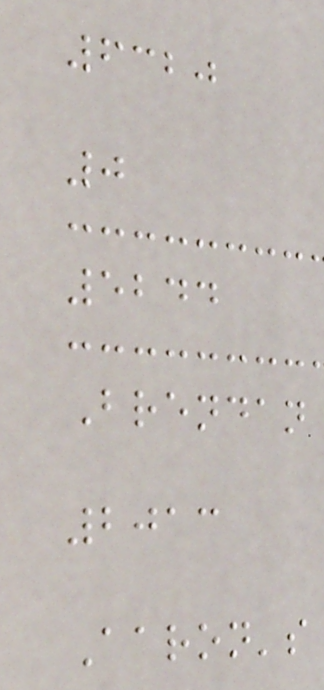6320
0
5244
Brendan
2013
Aaron's
